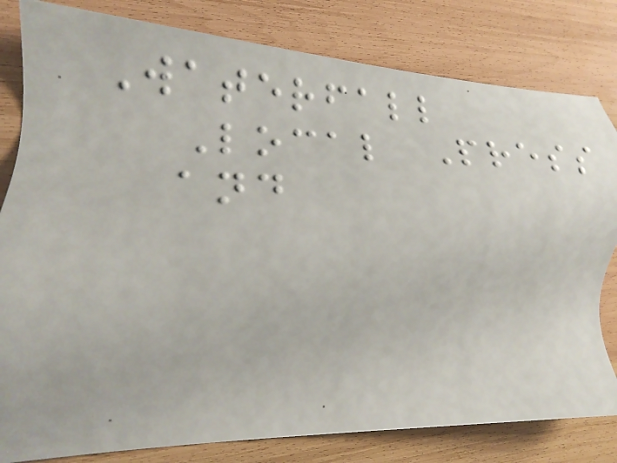Waterfall
Local Press
and
